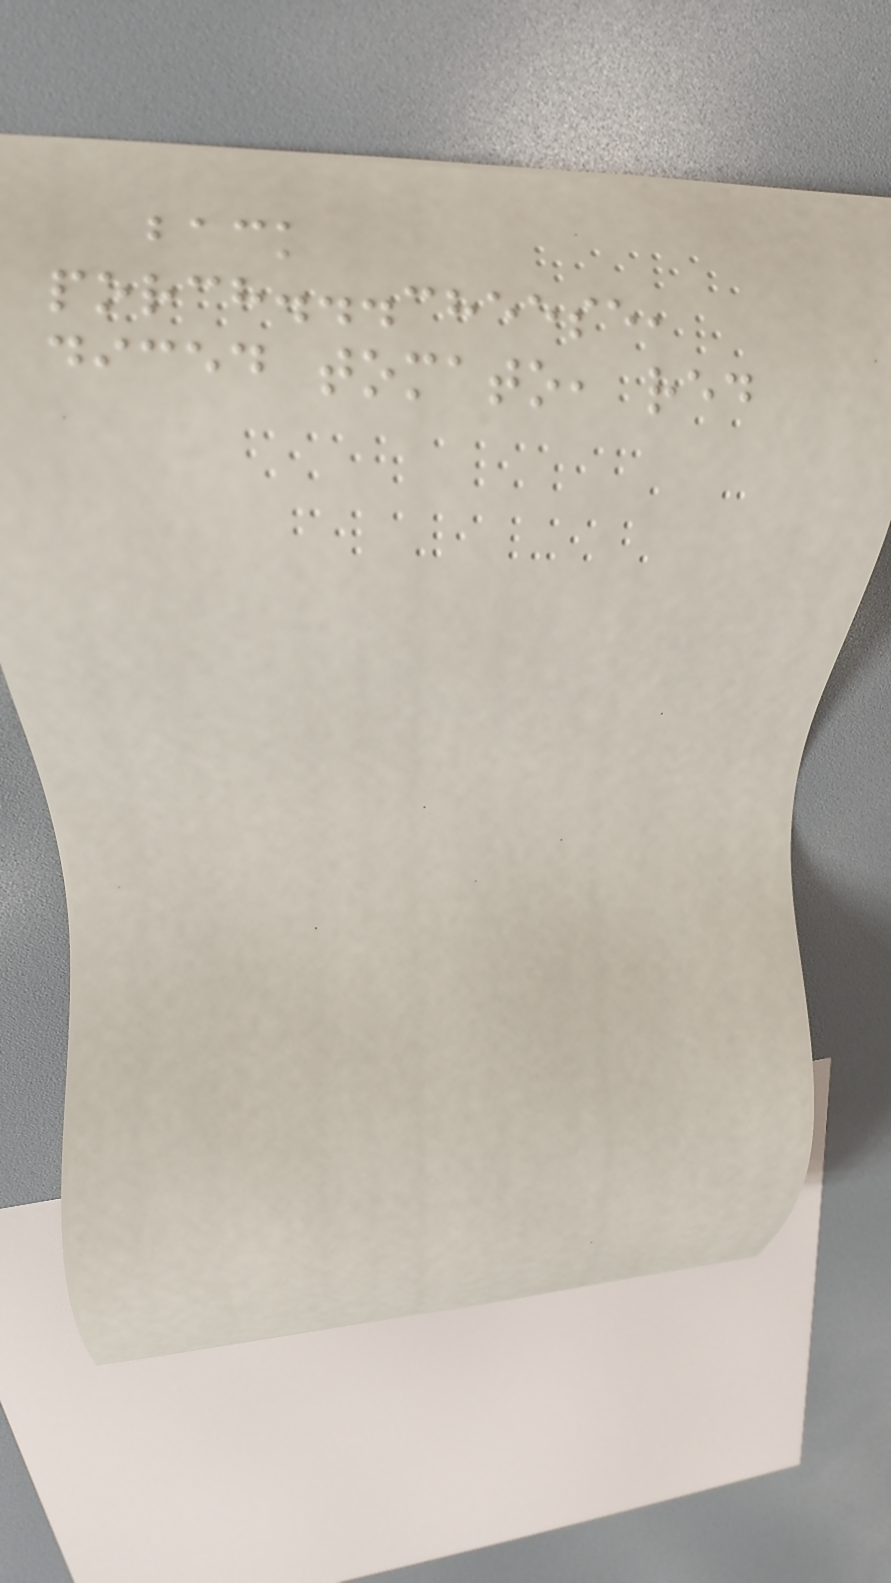back
porch...cheese,
diced tomato, red
